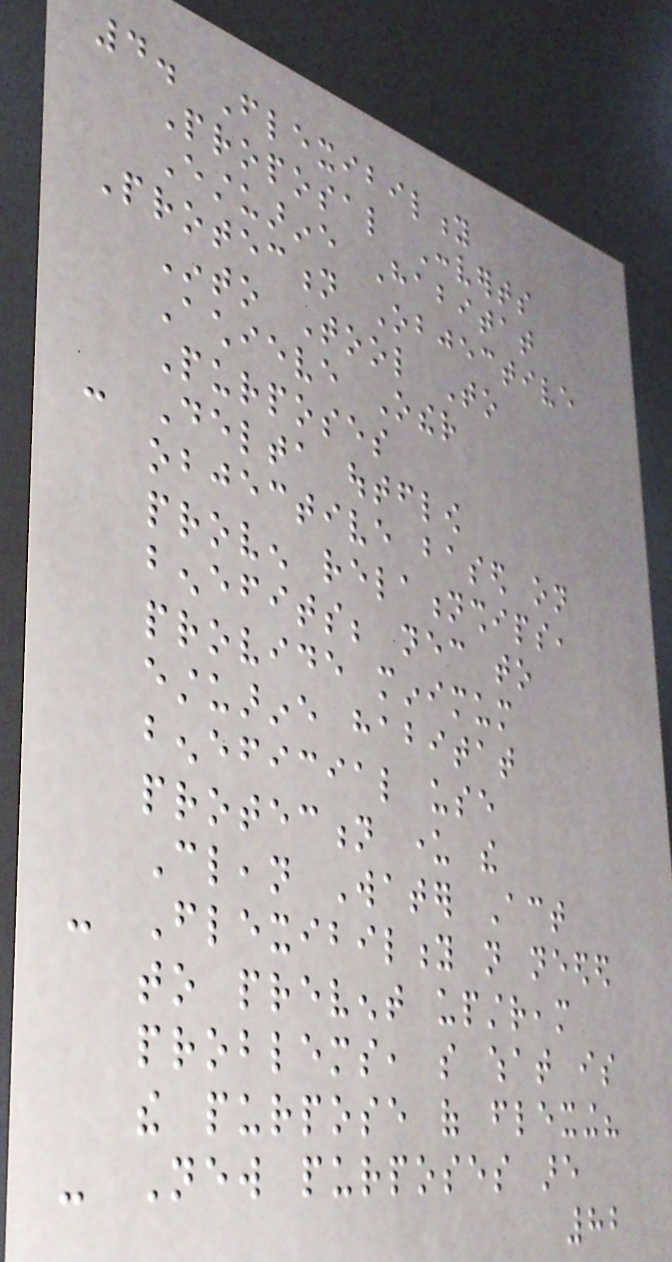4. Flexibility
Proposal Converts
Estuarine Habitat
Protection Objective
Into Tool To
Achieve Other
Purposes
- Delta outflow
objective based on
proven relationships,
benefits; necessary to
provide minimum
estuarine habitat
beneficial use
protection under the
Clean Water Act
- Flexibility not needed
to prevent upstream
problems, so what is
the purpose of flexing?
- New purposes are
82
